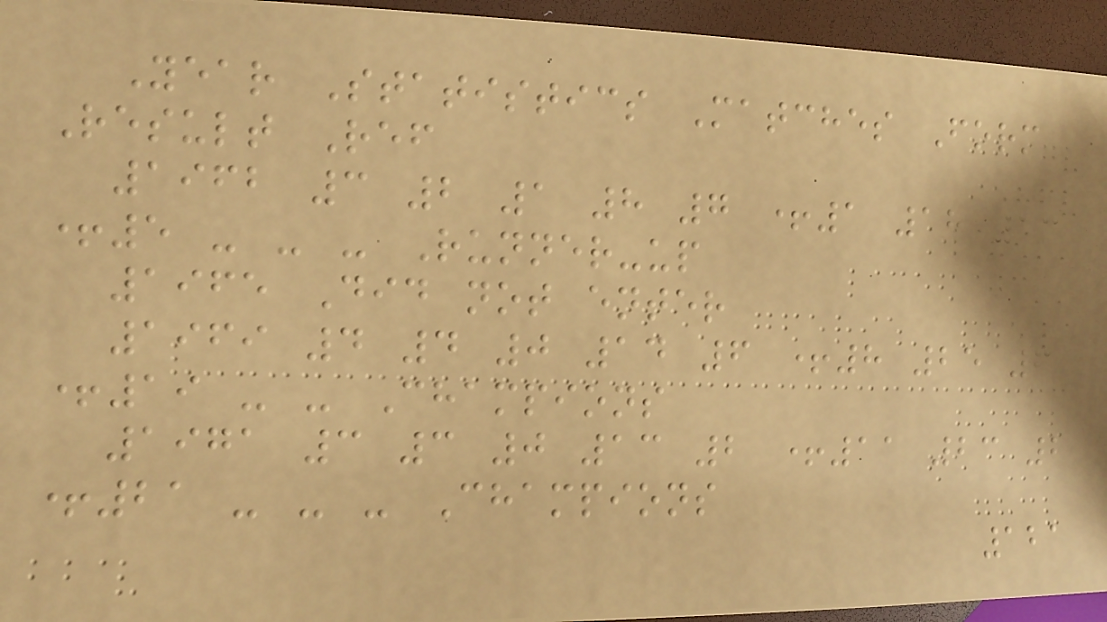Year Statistics Matches Form
Result Ref
1962 3 2 1 8 7 +1 18 13
+5 - - - Runner-up
1965 Did not enter
1969 4 4 0 14 6 +8 25 6
+19 - - Champions
1971 3 3 0 13 2 +11 23 2
+21 - - - Champions
121
